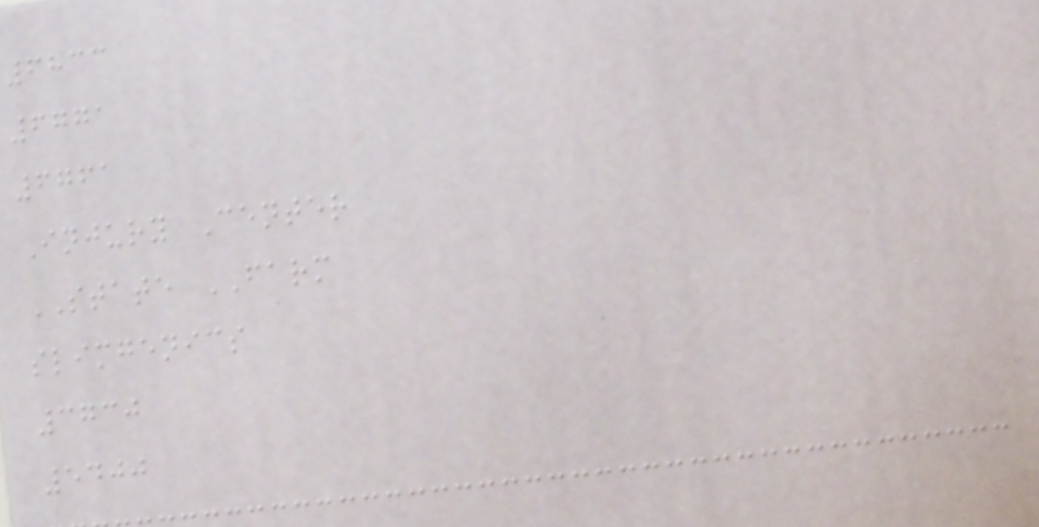6833
6771
6761
Injury Center
STATE FARM
slimgenics
3730
5400
